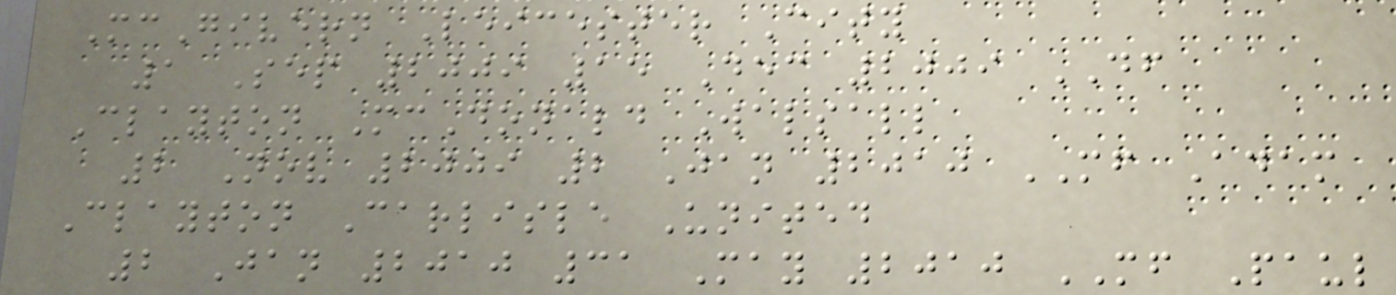McGivern Leicester City
1 Sep 2009 15 Dec 2009 DF
Clayton McDonald Walsall
2 Nov 2009 2 Jan 2010 MF Adam
Clayton Carlisle United
2 Jan 2010 31 May 2010 MF Paul
